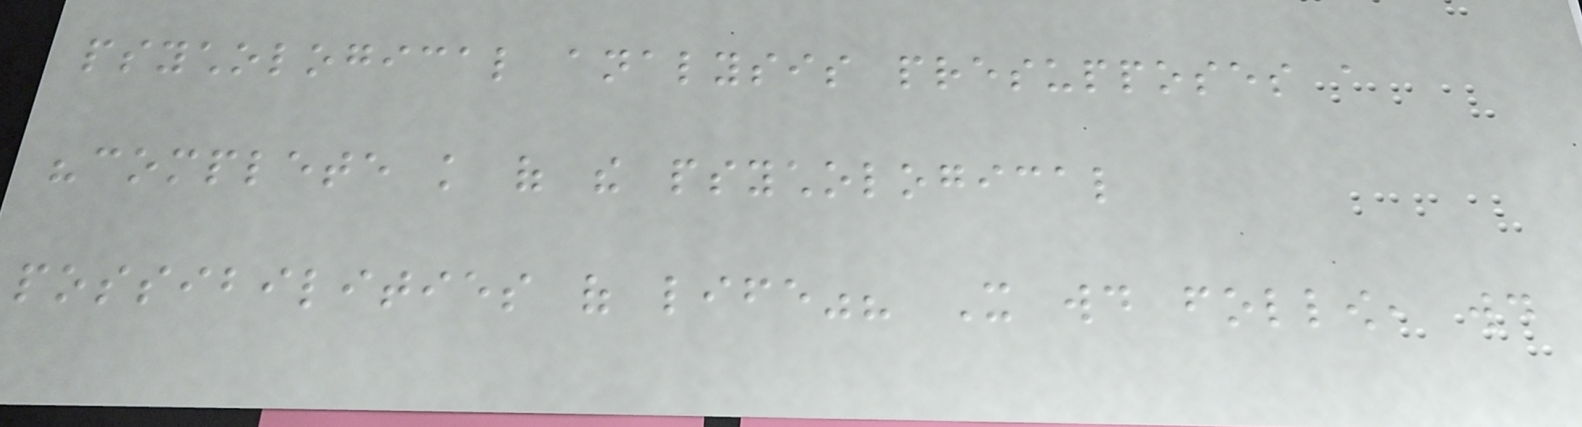psychological analysis presupposes a
"complete knowledge of the psychological
possibilities of life"? It would follow, would
